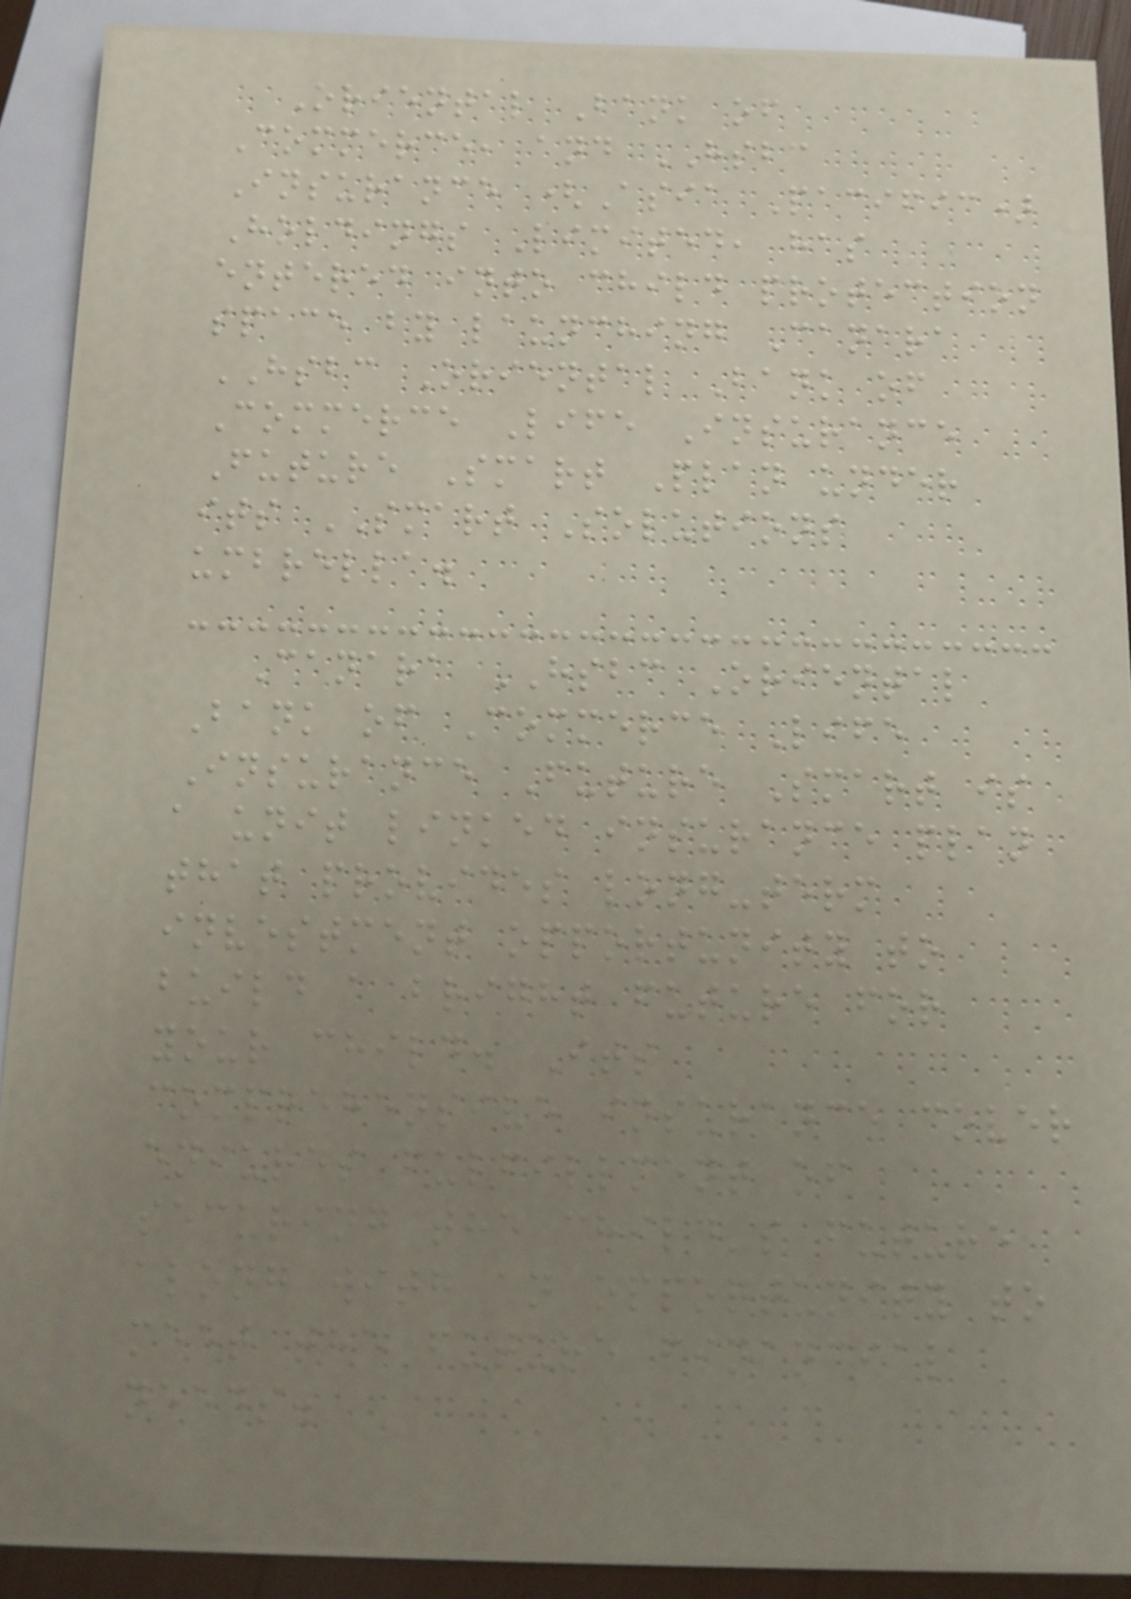Oriental Bank of
Commerce, and HSBC
Insurance (Asia Pacific)
Holdings Limited, has
entered into child protection
space by launching Canara
HSBC Oriental Bank of
Commerce Life Insurance
Future Smart Plan under
its SMART Solutions
umbrella.
Canara HSBC Oriental
Bank of Commerce Life
Insurance Future Smart is
a unit linked insurance plan
that provides long-term
investment opportunity to
build a bright future for
your child. Its
comprehensive insurance cover
ensures fulfillment of
securing the child's future
along with an opportunity to
meet the future financial
needs.
